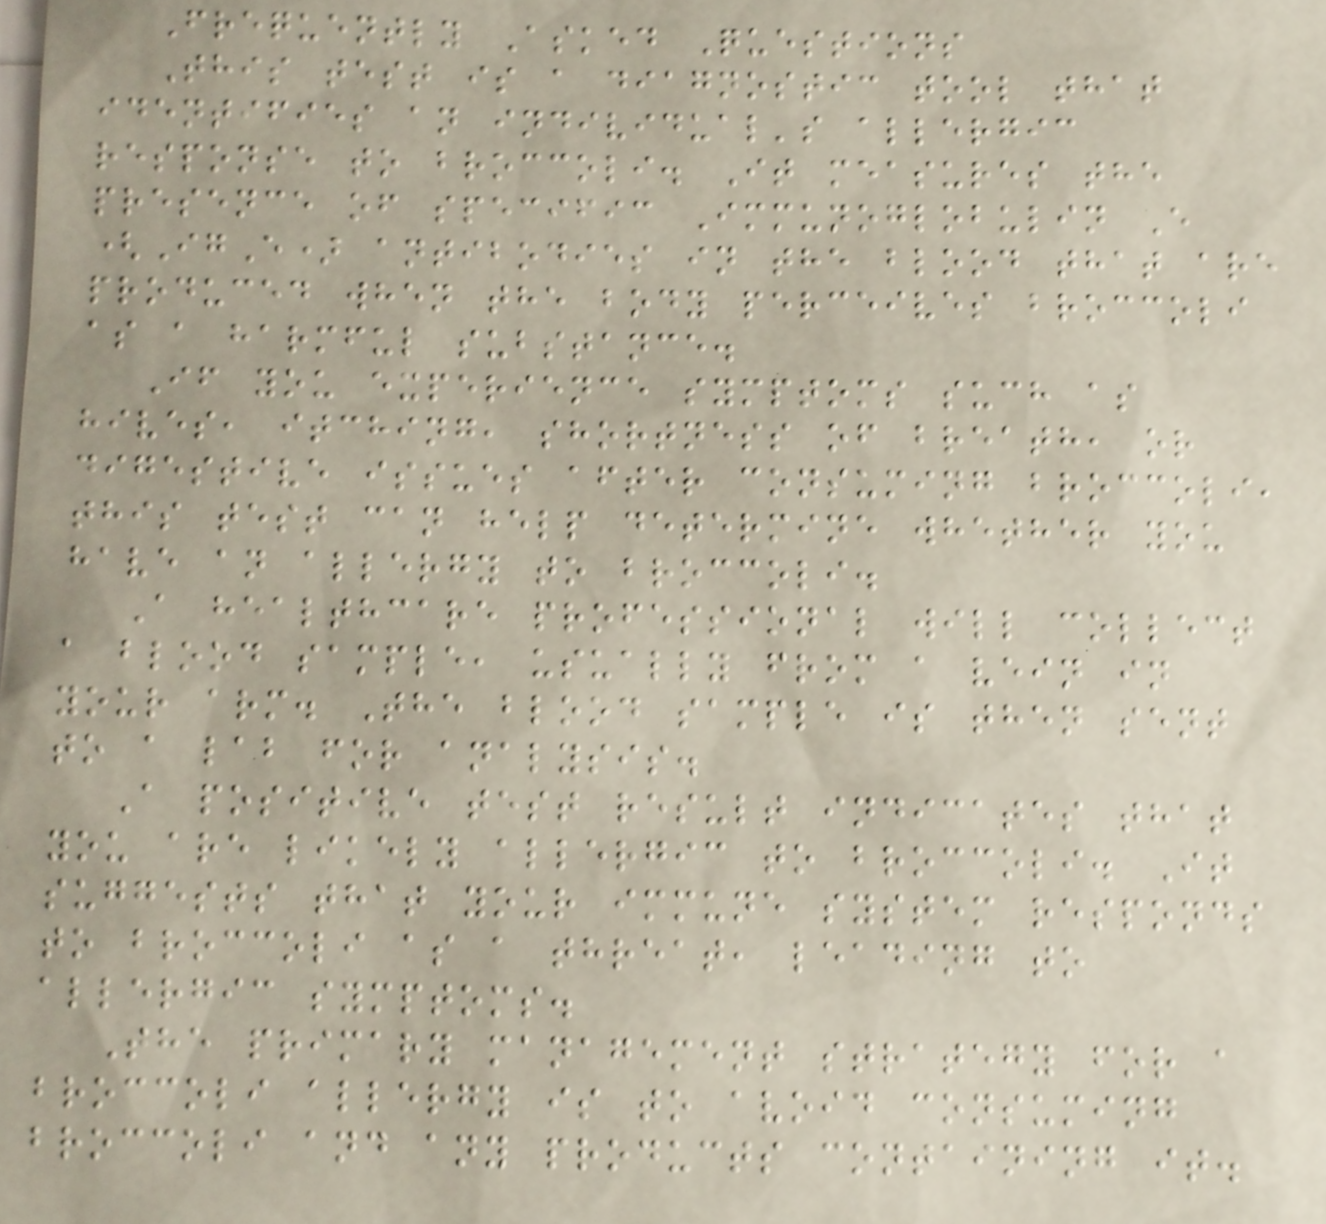Frequently Asked Questions
This test is a diagnostic tool that
identifies an individual's allergic
response to broccoli. It measures the
presence of specific Immunoglobulin E
(IgE) antibodies in the blood that are
produced when the body perceives broccoli
as a harmful substance.
If you experience symptoms such as
hives, itching, shortness of breath, or
digestive issues after consuming broccoli,
this test can help determine whether you
have an allergy to broccoli.
A healthcare professional will collect
a blood sample, usually from a vein in
your arm. The blood sample is then sent
to a lab for analysis.
A positive test result indicates that
you are likely allergic to broccoli. It
suggests that your immune system responds
to broccoli as a threat, leading to
allergic symptoms.
The primary management strategy for a
broccoli allergy is to avoid consuming
broccoli and any products containing it.
